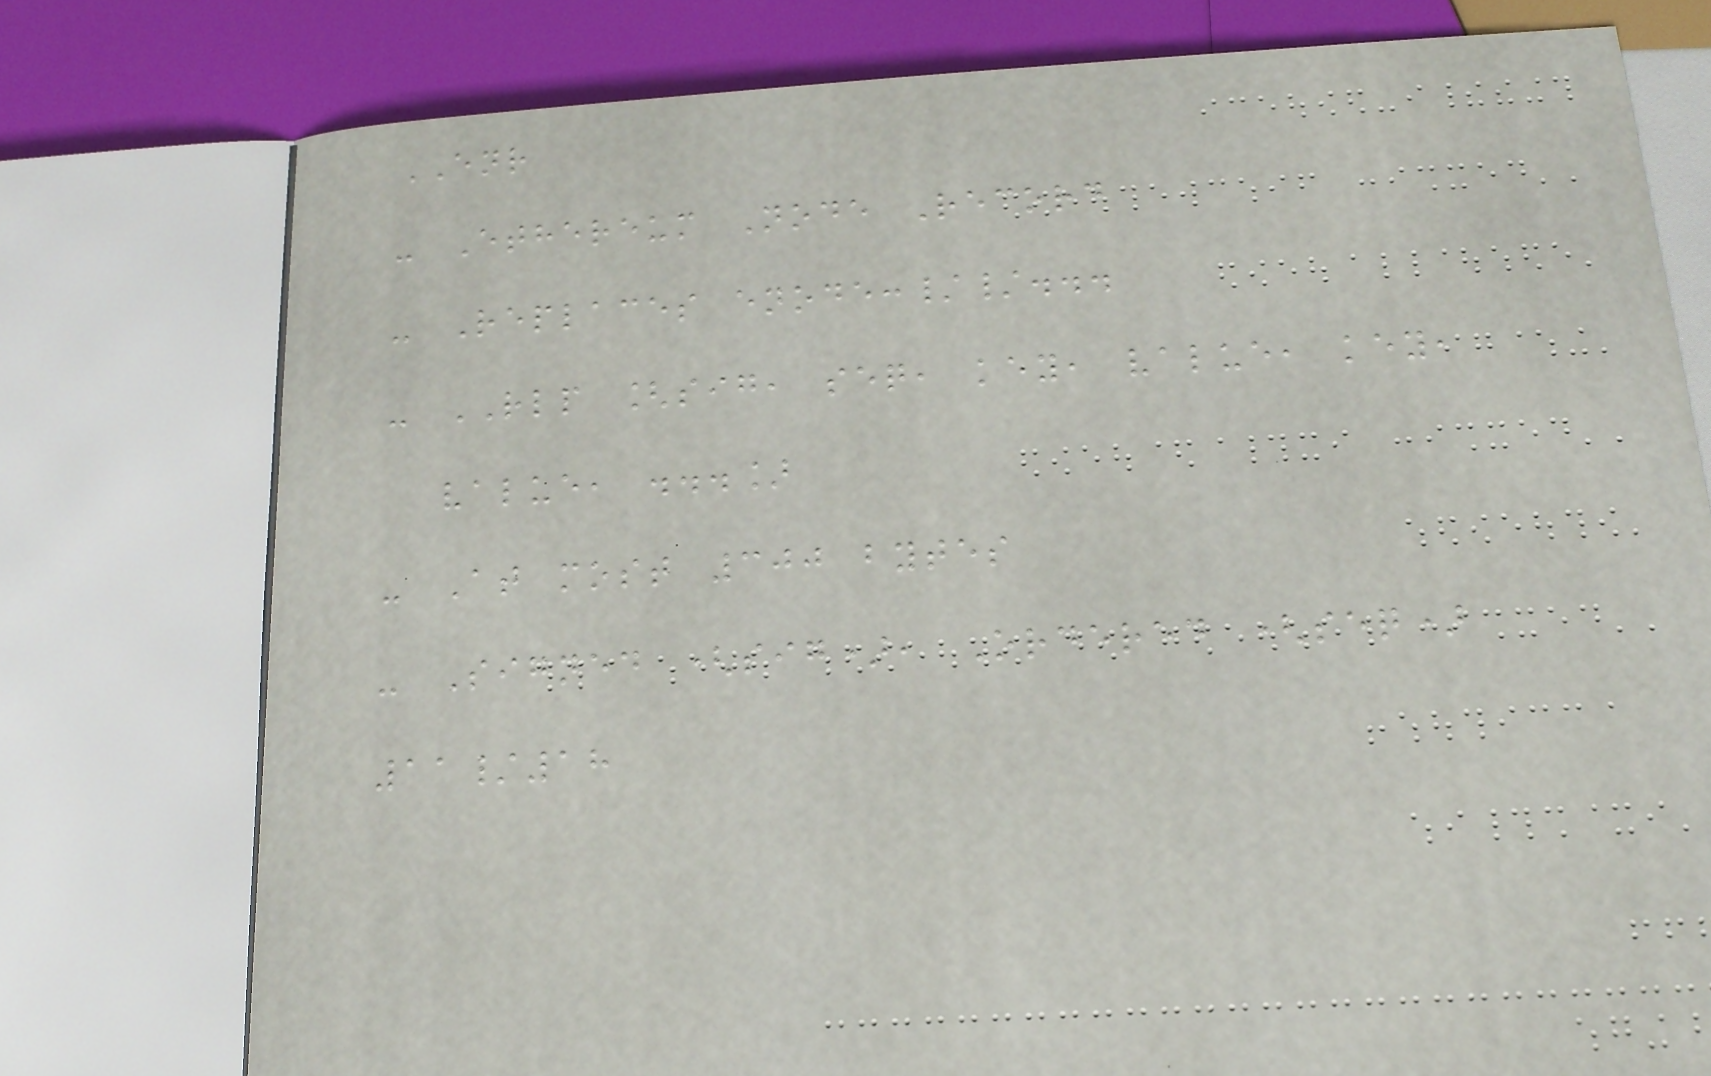ENR
- Ethereum Node Record
- Replaces enode://...
- RLP [sig, seq, key, value, key,
value, ...]
- At most 300 bytes
- Signed (sig), Ordered (seq)
11/18
